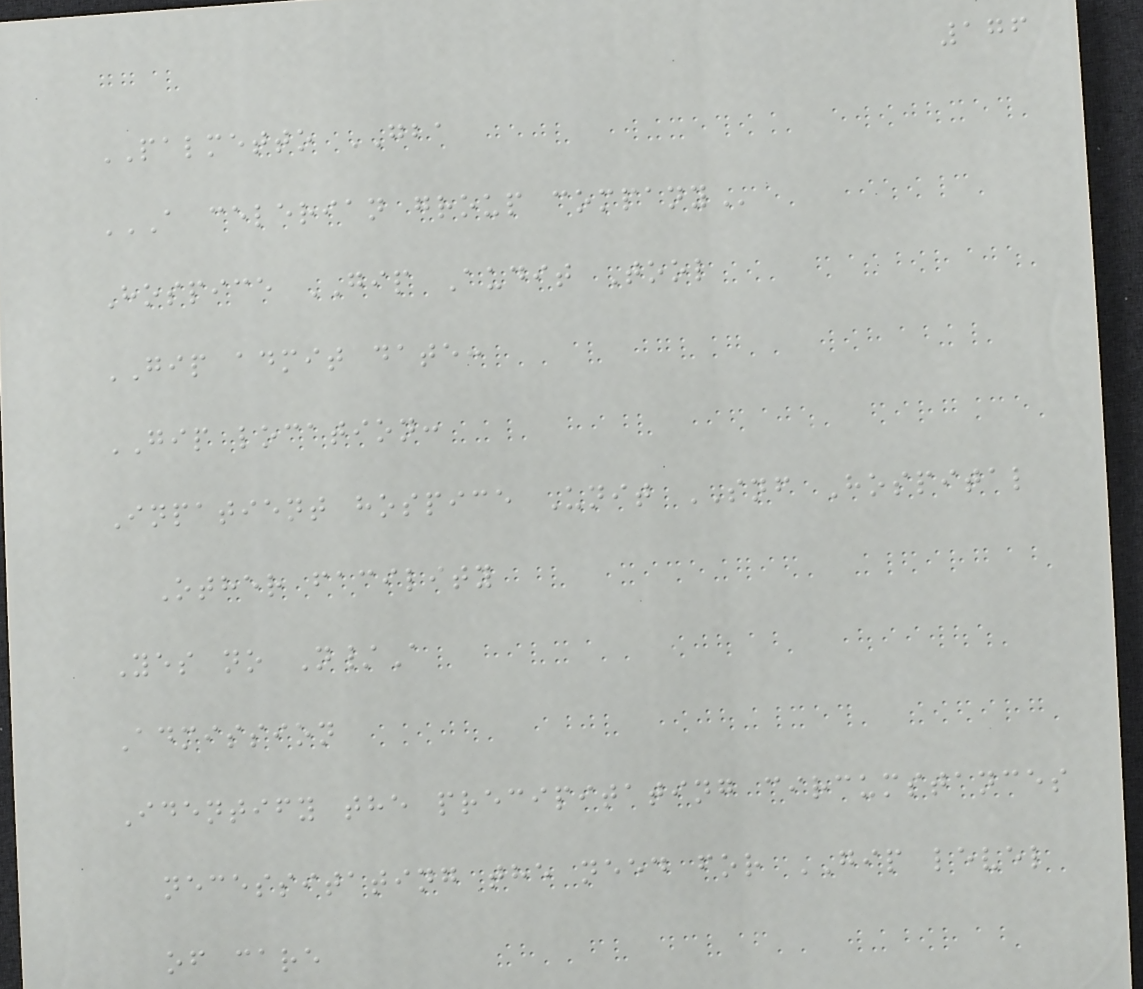176
PALMETTO GBA
A CELERIAN GROUP COMPANY
Hospice GIP Audit Tool
GIP admit date:
GIP location:
Inpatient hospice Unit SNF Hospital
Other facility
Yes no N/A
Admission
Identify the precipitating circumstances
necessitating the need for GIP level
of care
